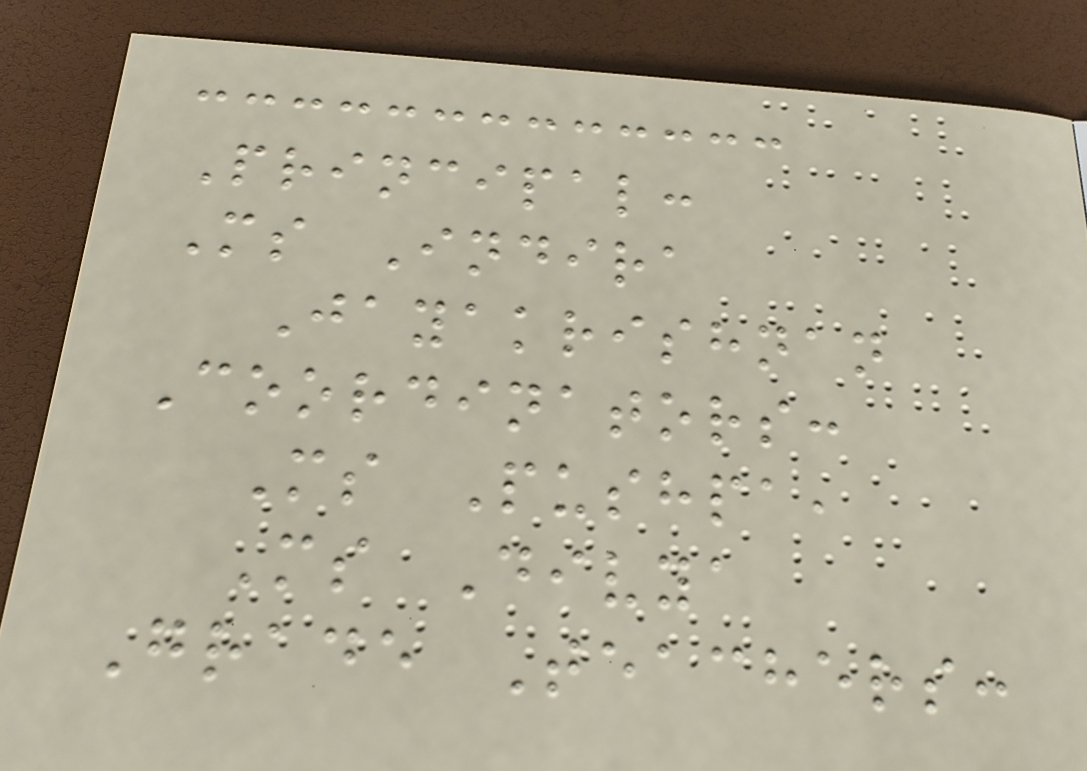Principal:
Ms Indira
Jayakrishnan
Coordinators:
Ms Pushpa,
Ms Divya
Grade Teachers:
